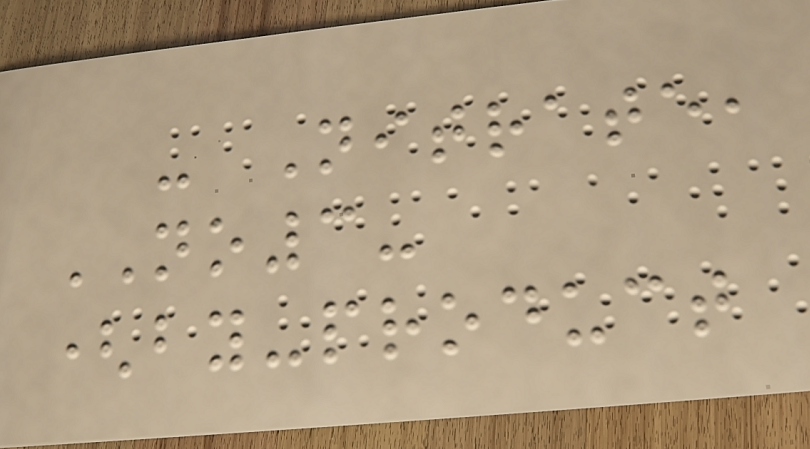- Nitrate,
NO3-
(by-product
